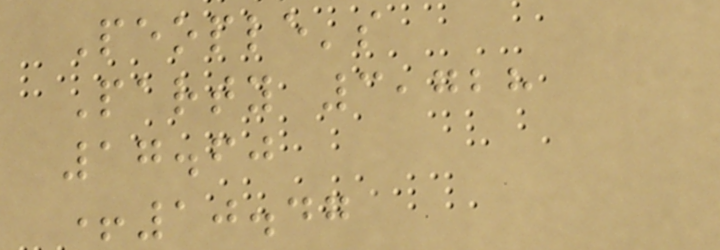People's
Party 3,728
17.60
+10.47
